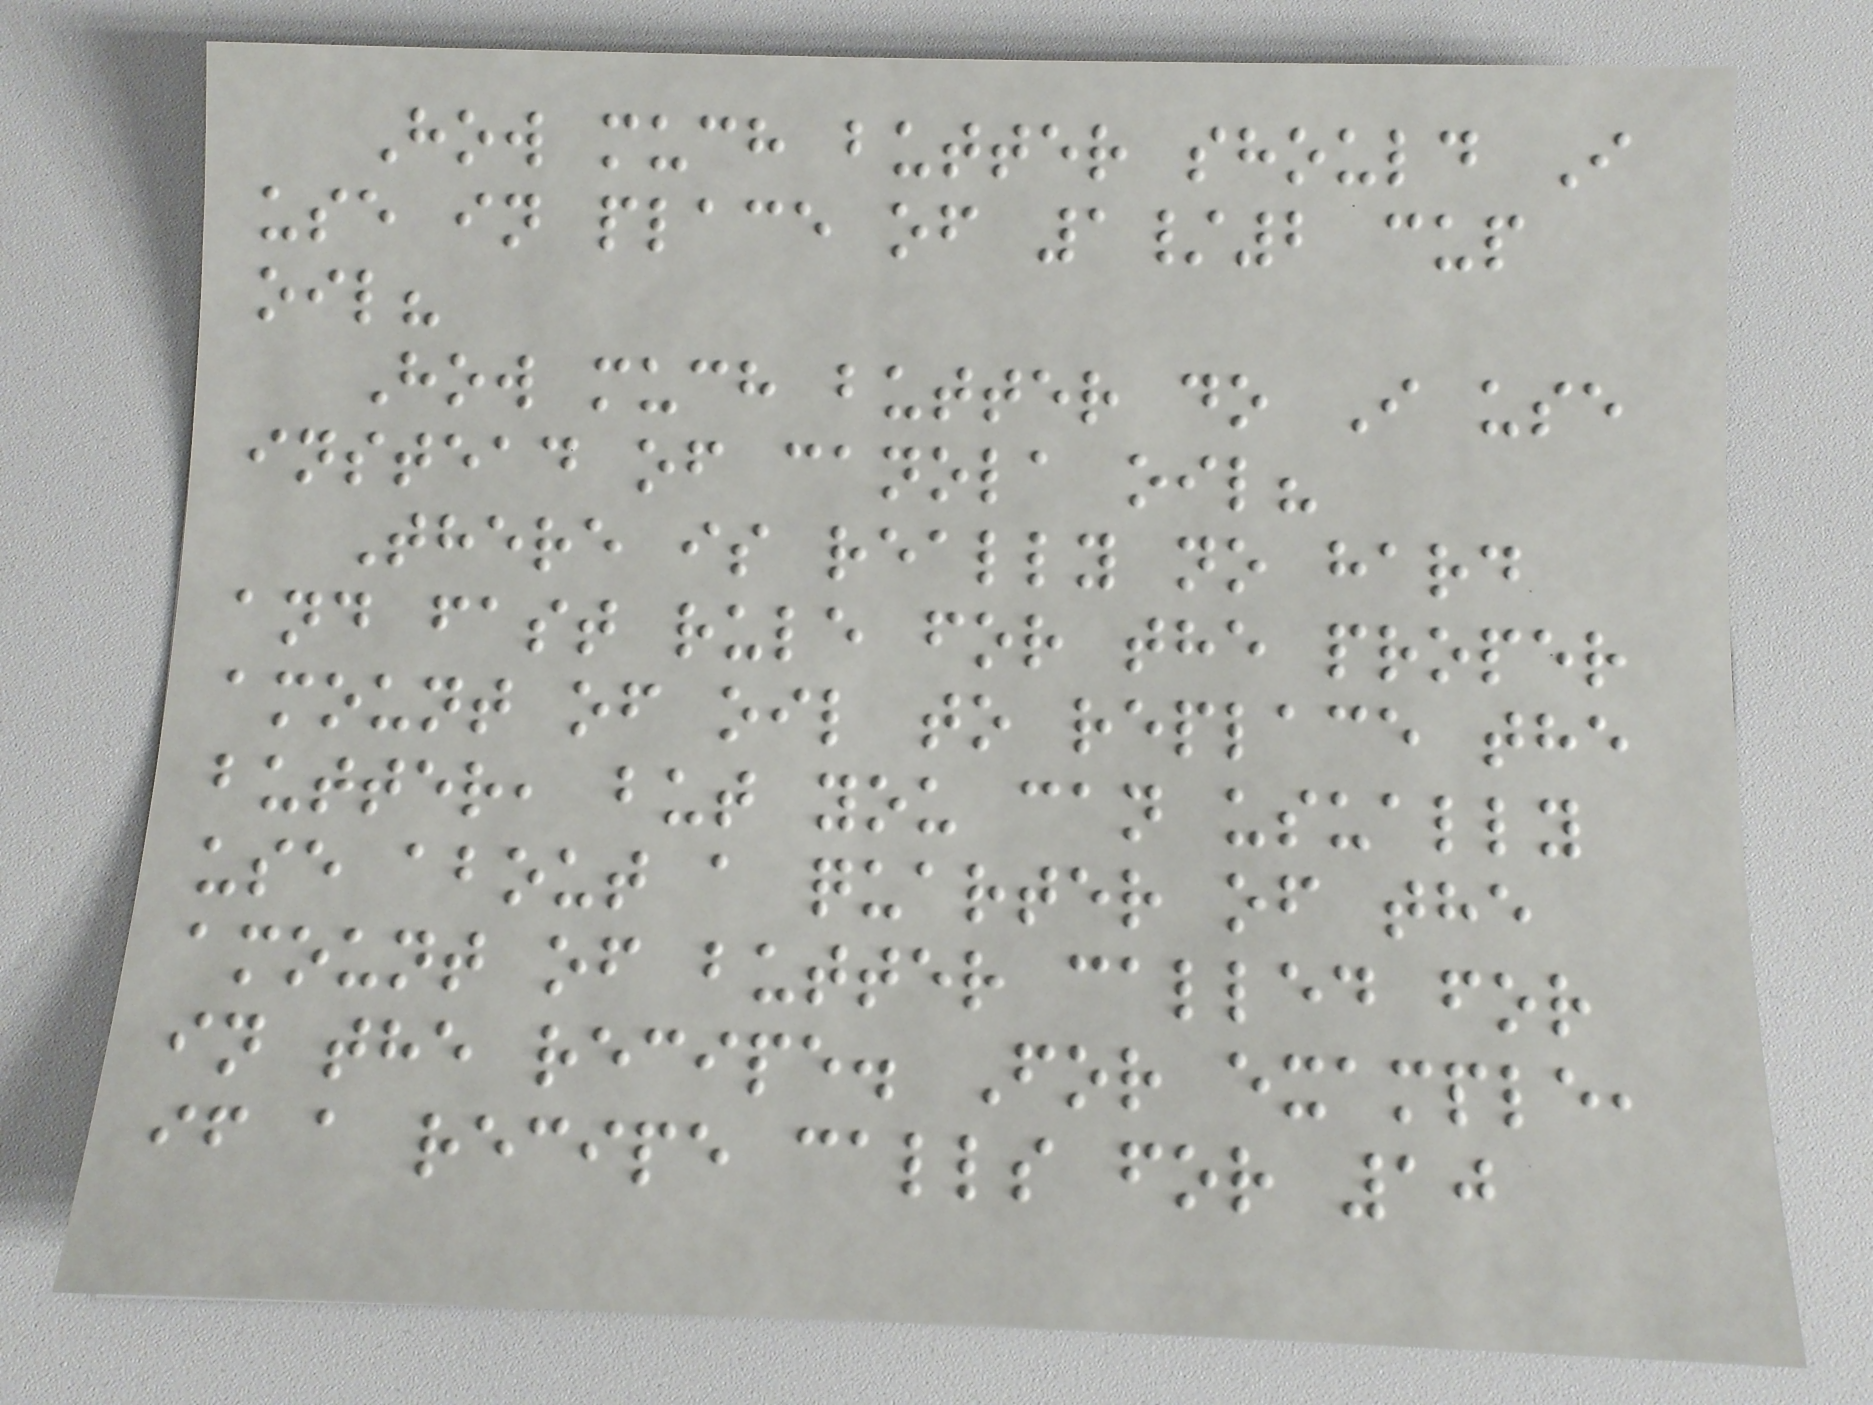How much butter should I
use in place of 1/2 cup
oil?
How much butter do I use
instead of canola oil?
There is really no hard
and fast rule for the proper
amount of oil to replace the
butter, but you can usually
use about a quarter of the
amount of butter called for
in the recipe. For example,
if a recipe calls for 10
